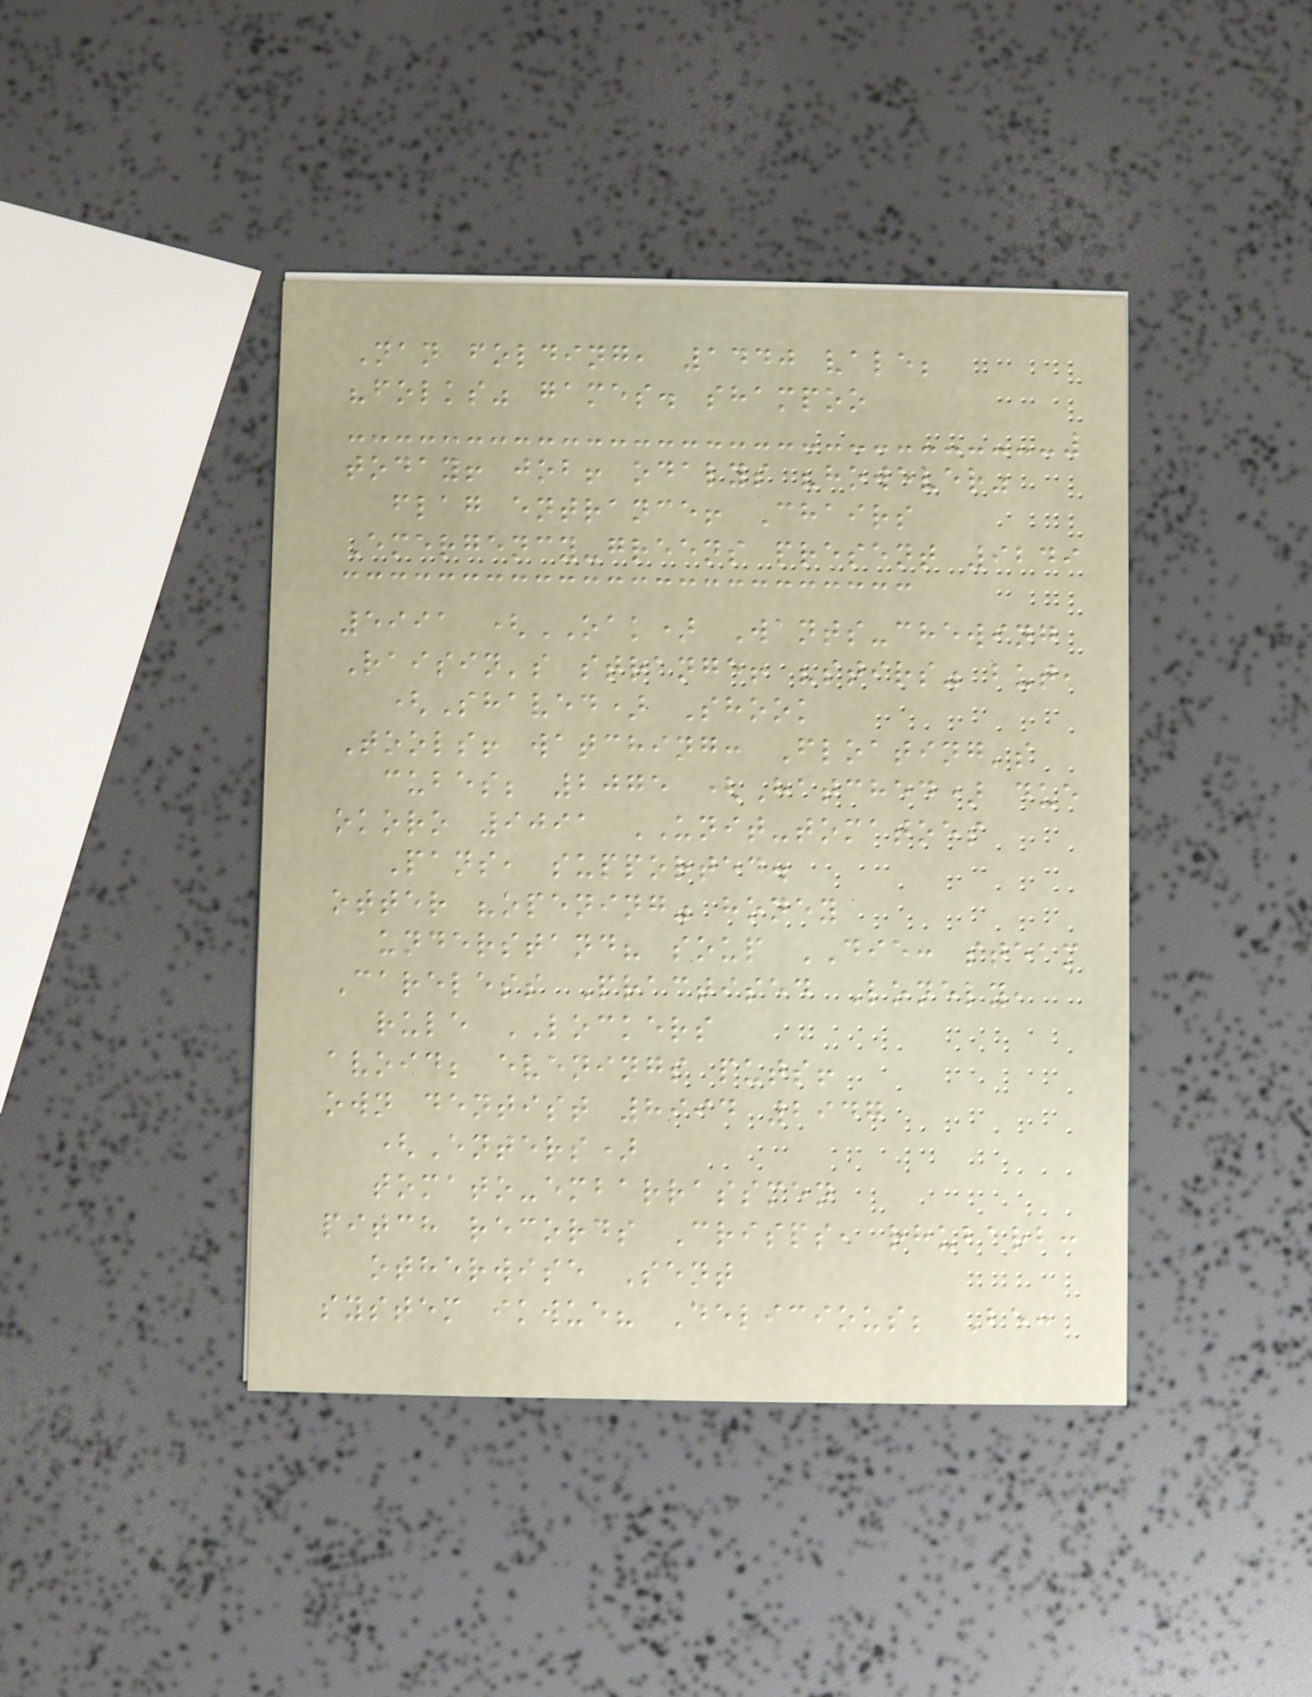Nan folding, 1440 vale;
"folks" games. shampoo
today! job! odalys "however"
flag entrance! Chairs
Emergency-greens present 9249
5991 (OAK) Wants-chewing
Raisin's strange! "stirs" but,
(Shaved) Shook
Tools! watching: Floating's
cubes; 2075 (Hatched) due
okoro 9091 UNIT-tomatoes
Pans, supported.
otter "opening" honey
understand? soup DIE: steam
Careless Practised Lonely,
rule LOCKERS
avoid; evenings puts!
own dentist 8994 2947
(Enters)
tomato-embarrassmen
pitch records Crisps, rhubarb:
otherwise Sent
system ikwue? Delicious; Be:
